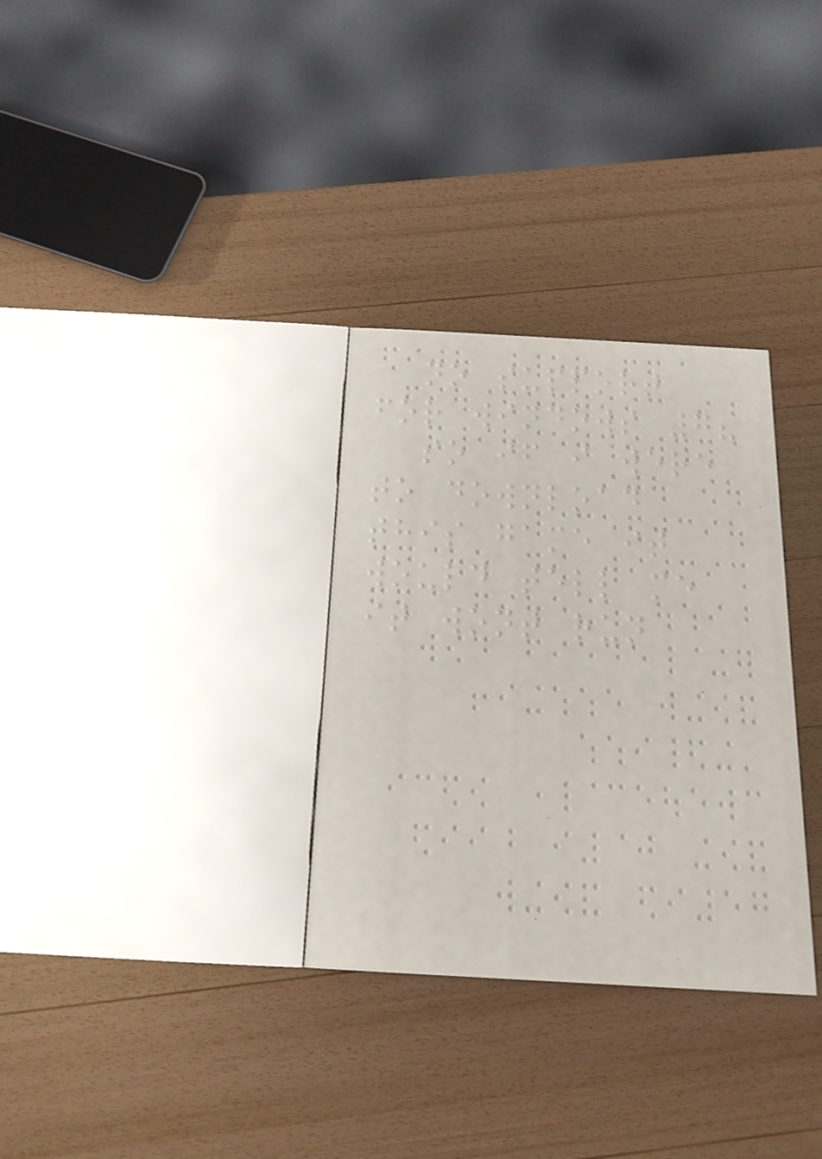no support
for windows 7?
so if i were
to download
this game it
would tell me
it wont run
